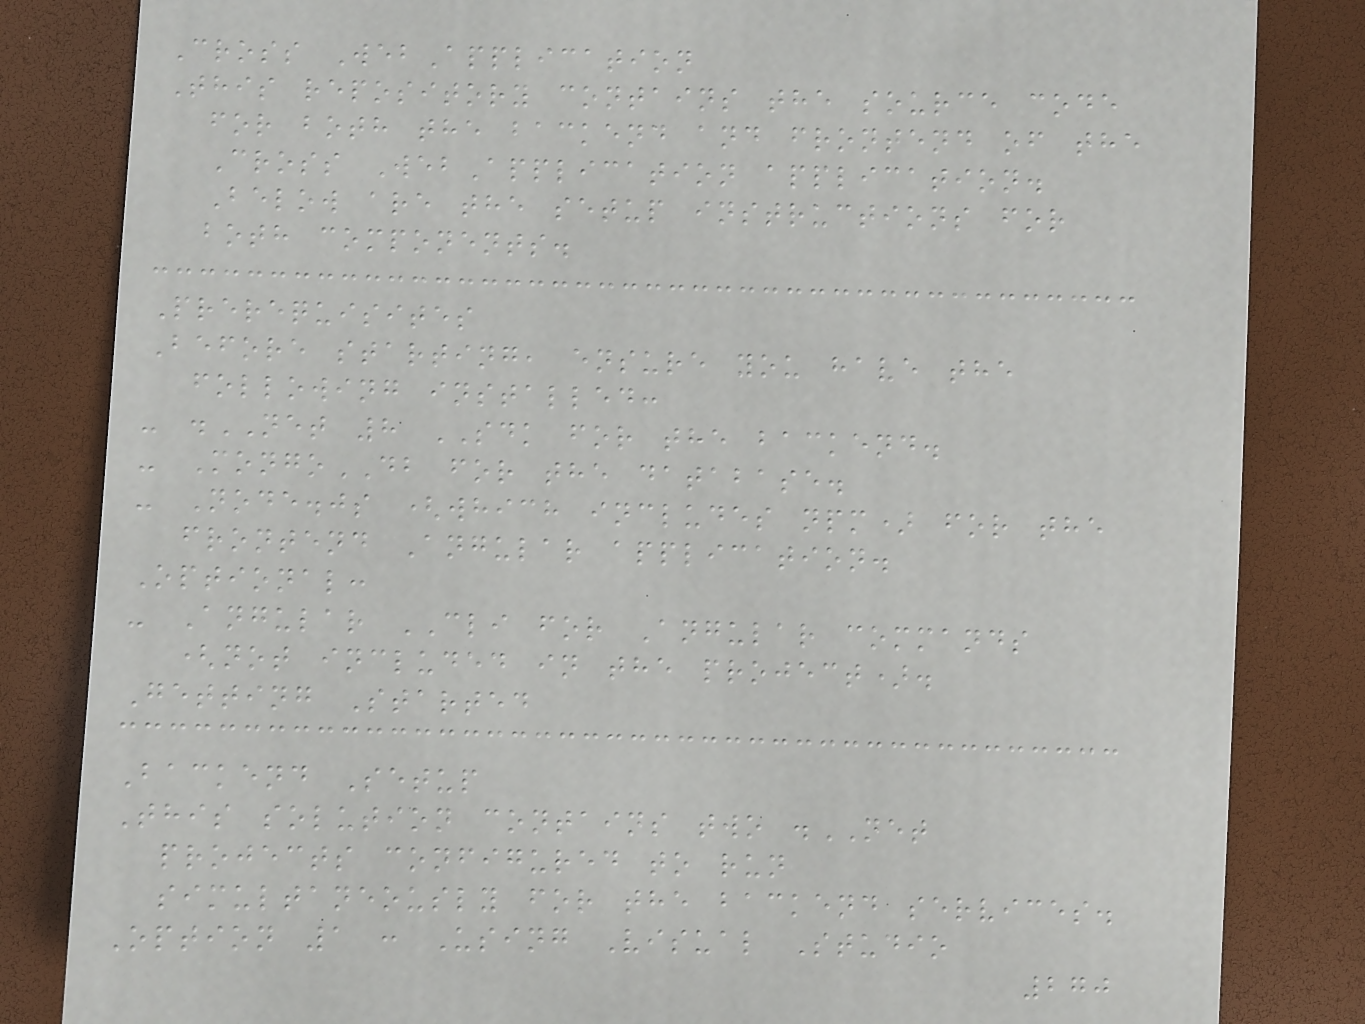Cross WebApplication
This repository contains the source code
for both the backend and frontend of the
Cross WebApplication application.
Below are the setup instructions for
both components.
Prerequisites
Before starting, ensure you have the
following installed:
- .NET 8 SDK for the backend.
- MongoDB for the database.
- Node.js (which includes npm) for the
frontend Angular application.
Optional:
- Angular CLI for Angular commands
(not included in the project).
Getting Started
Backend Setup
This solution contains two .NET
projects configured to run
simultaneously for the backend services.
Option 1 : Using Visual Studio
270
